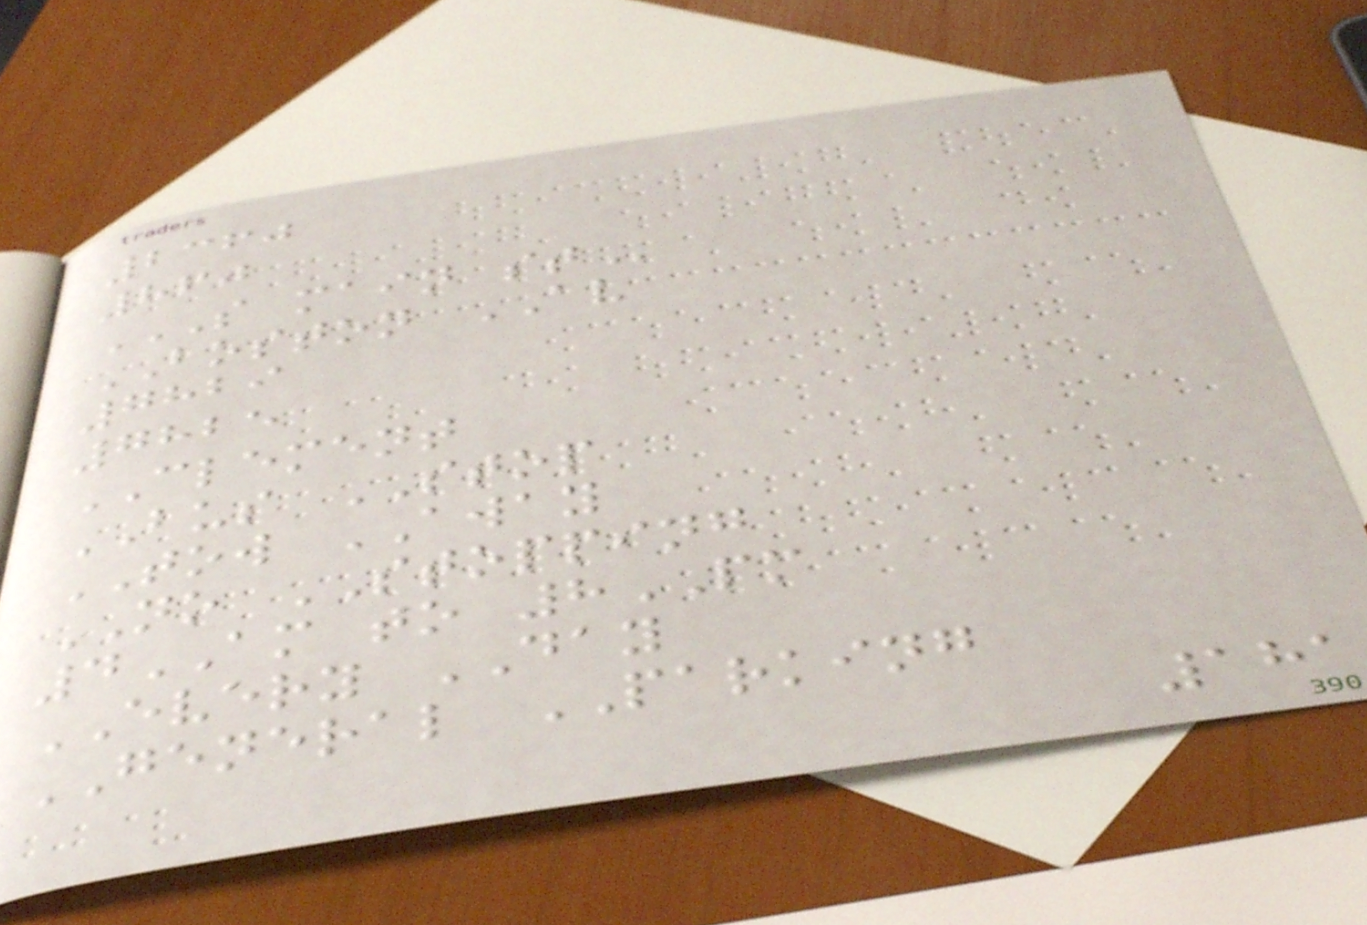2360
860
S MAIN ST
BOSTON AV
7829
7825
CLEMENT
BUS STOP
TOW AWAY
NO STOPPING
4AM to 8PM
EVERY DAY
GENERAL PARKING
181
